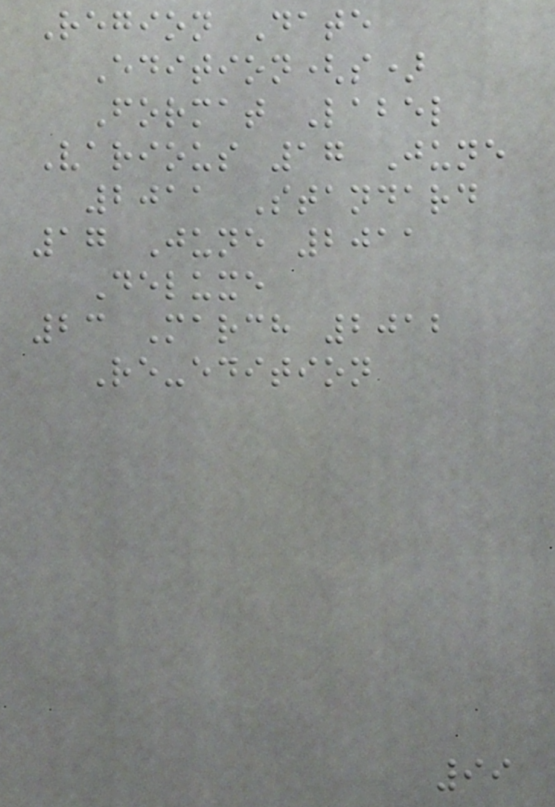Region Date
Edition(s)
Format Label
Various 17 June
2011 Standard
17 June 2011
Deluxe
23 March 2012
Re-edition
99
